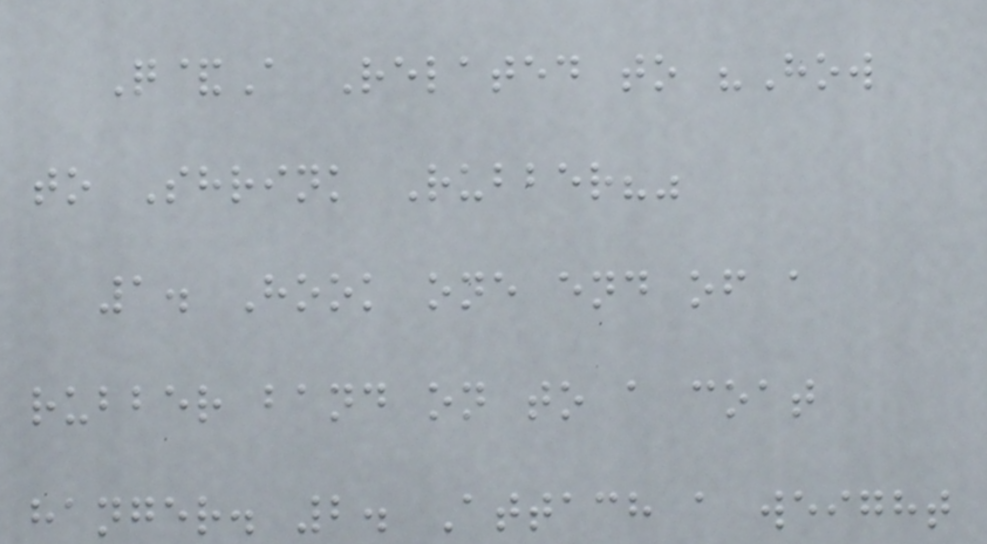Q&A Related to "How
to Shrink Rubber?"
1. Hook one end of a
rubber band on to a coat
hanger. 2. Attach a weight
